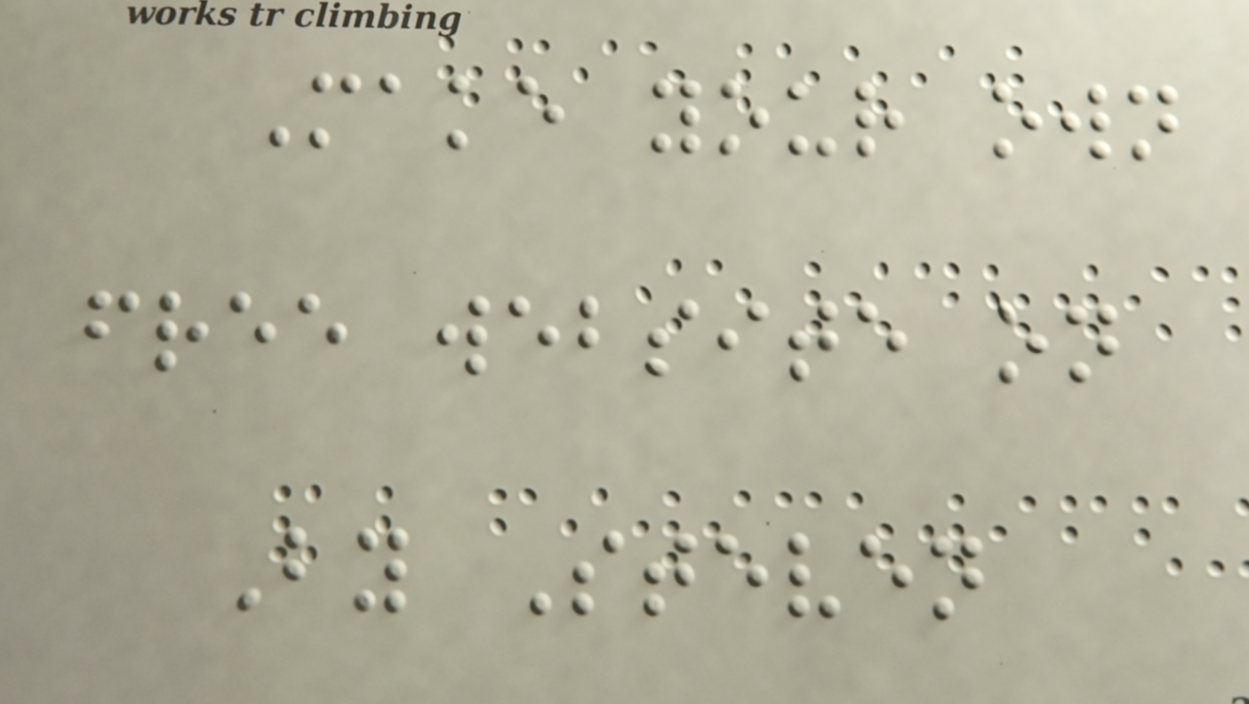Make your own
free website on
By Steven
